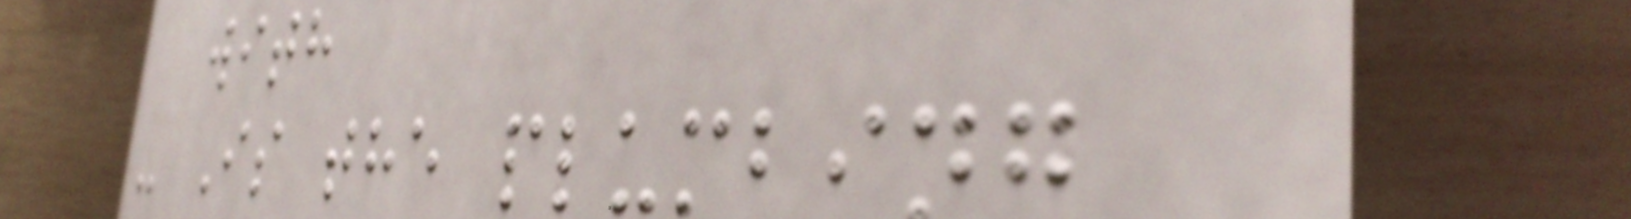with
- Is the plumbing
